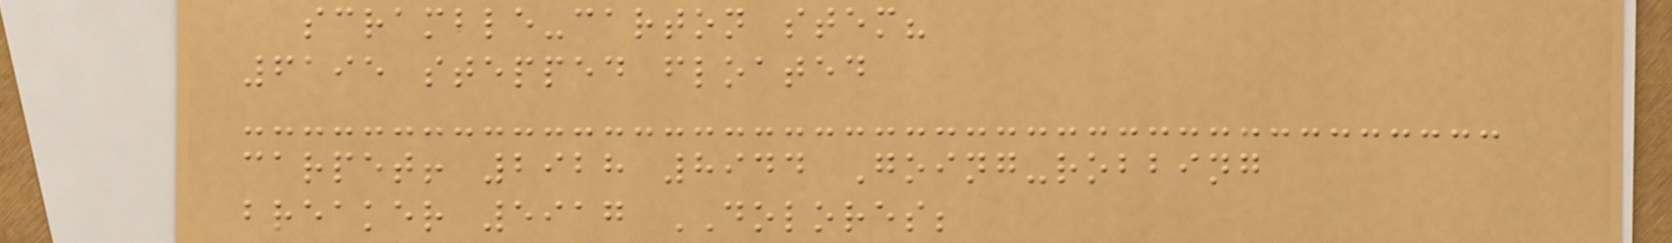scramble-carton stem?
6195 stepped floated
carpet! 2928 8944 Going-robbing
breaker 5917 DOLORES;
